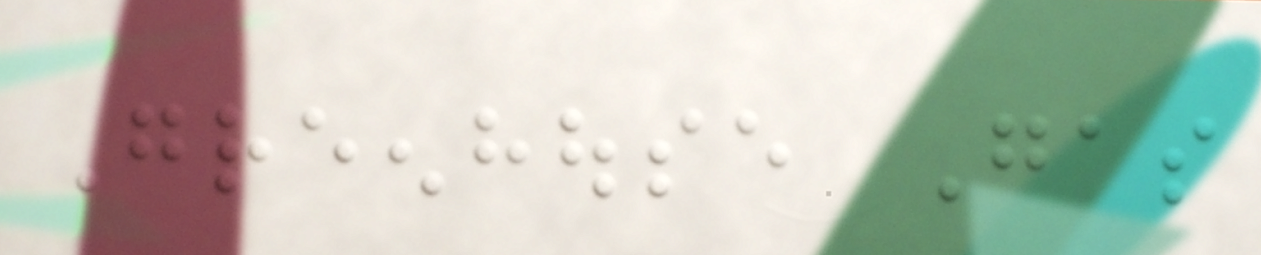Greenhouse Gas
